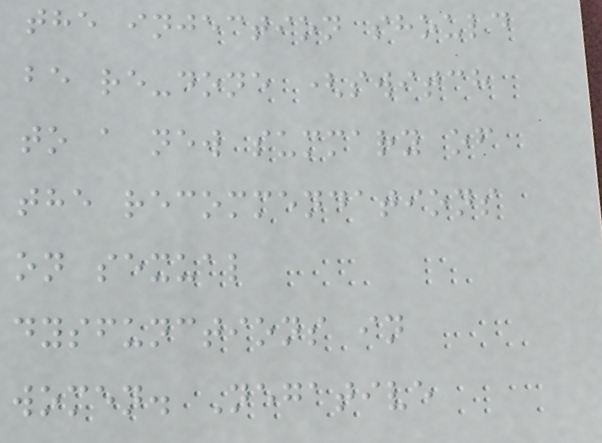the injection should
be re-done (switch
to a new summary of
the recommendations
on sexual
dysfunctions in
women. Negative
